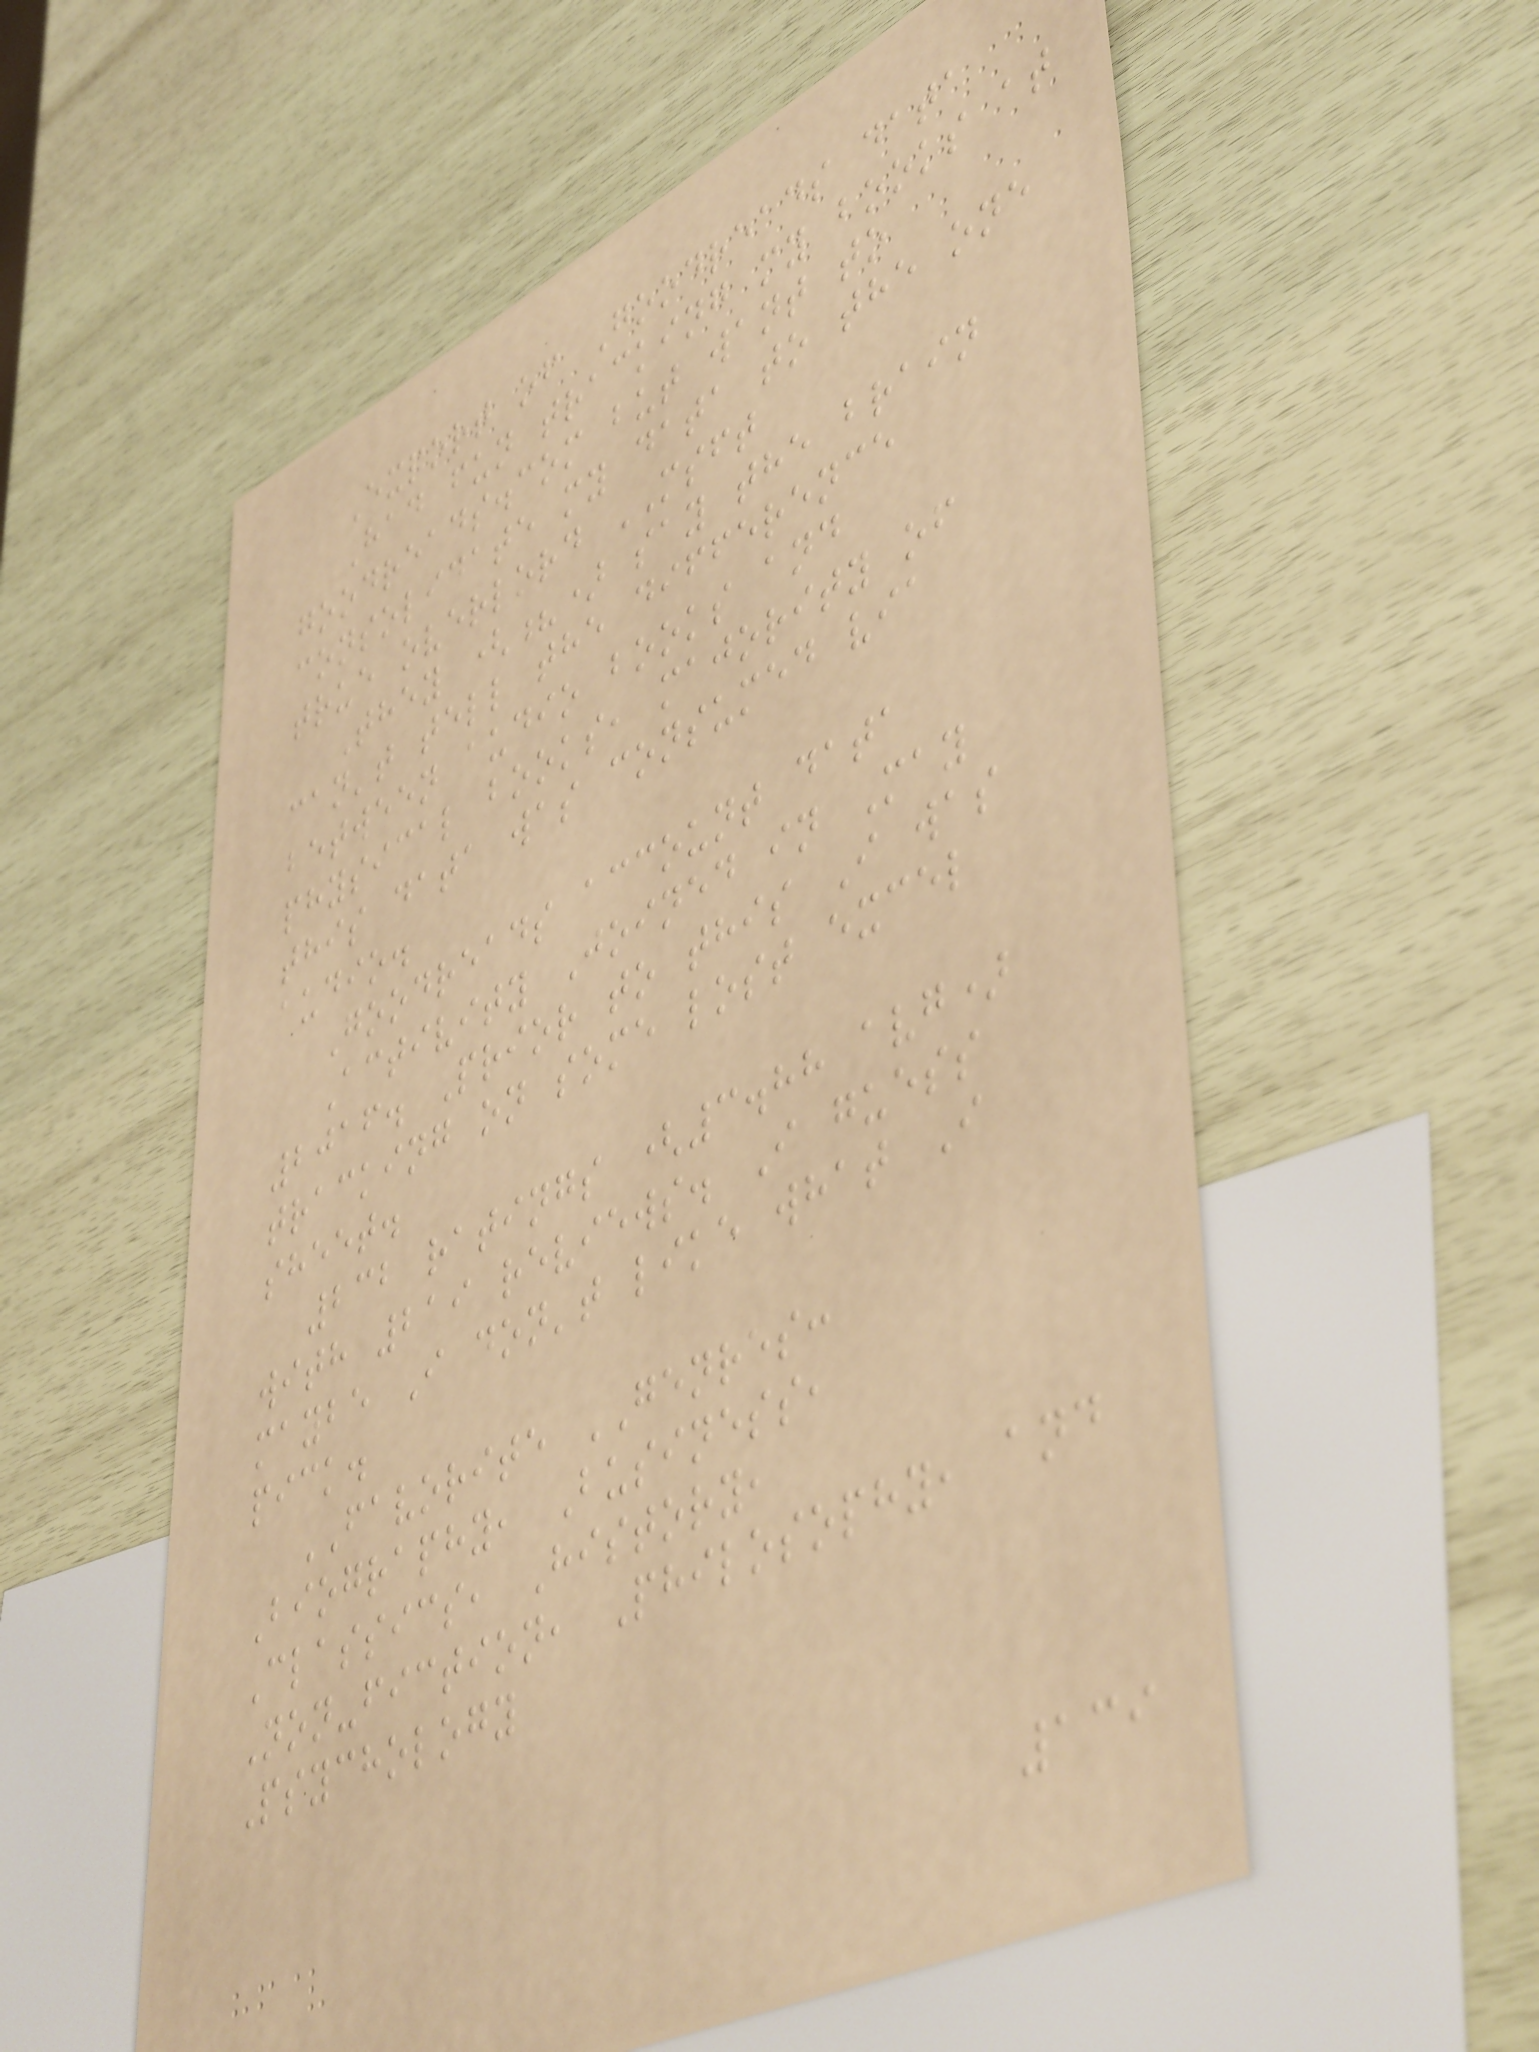Export of Goodreads data
Had fun tracking my books at
goodreads.com but want to
consolidate my data to the one
true overlord MSFT
They (?) say the brain
can't tell the difference
between audio books and
physical books, majority of
this data was consumed via
audio.
Goodreads account data
Activity Joined in May
2016. Prior to this I was
tracking on some lost excel
sheet.
232 ratings (3.88 avg)
with 219 reviews. I guess
maybe I don't like what I
pick.
FAVORITE GENRES:
Biography, Business,
Classics, History,
Non-fiction, Philosophy, and
Psychology
139
